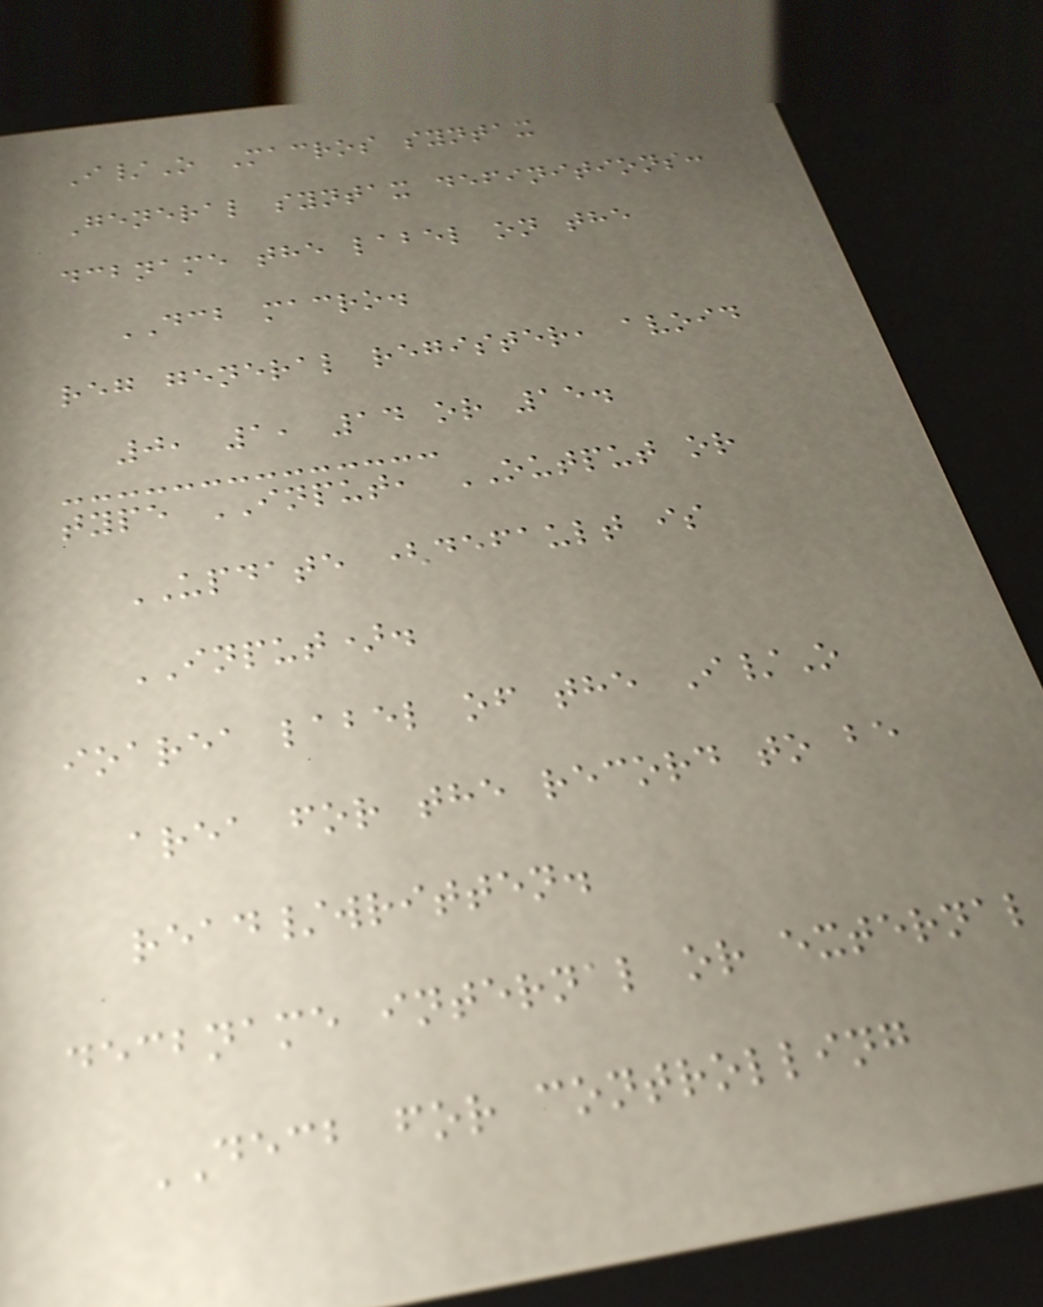I/O Macros syntax
General syntax definitions:
dcbname the label on the
DCB macro.
reg general register, avoid
0, 1, 14 or 15.
type INPUT, OUTPUT or
UPDATE (default is
INPUT).
ioarea label of the I/O
area for the record to be
read/written.
decbname internal or external
DECB for controlling
